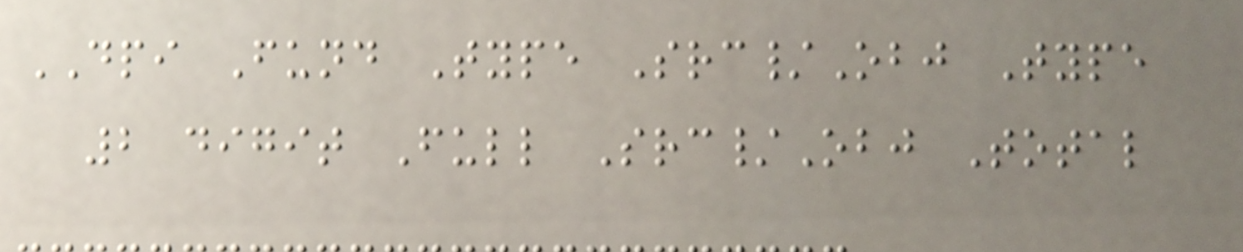DPI Fund Type Src/Obj Type
2 digit Full Src/Obj Total
